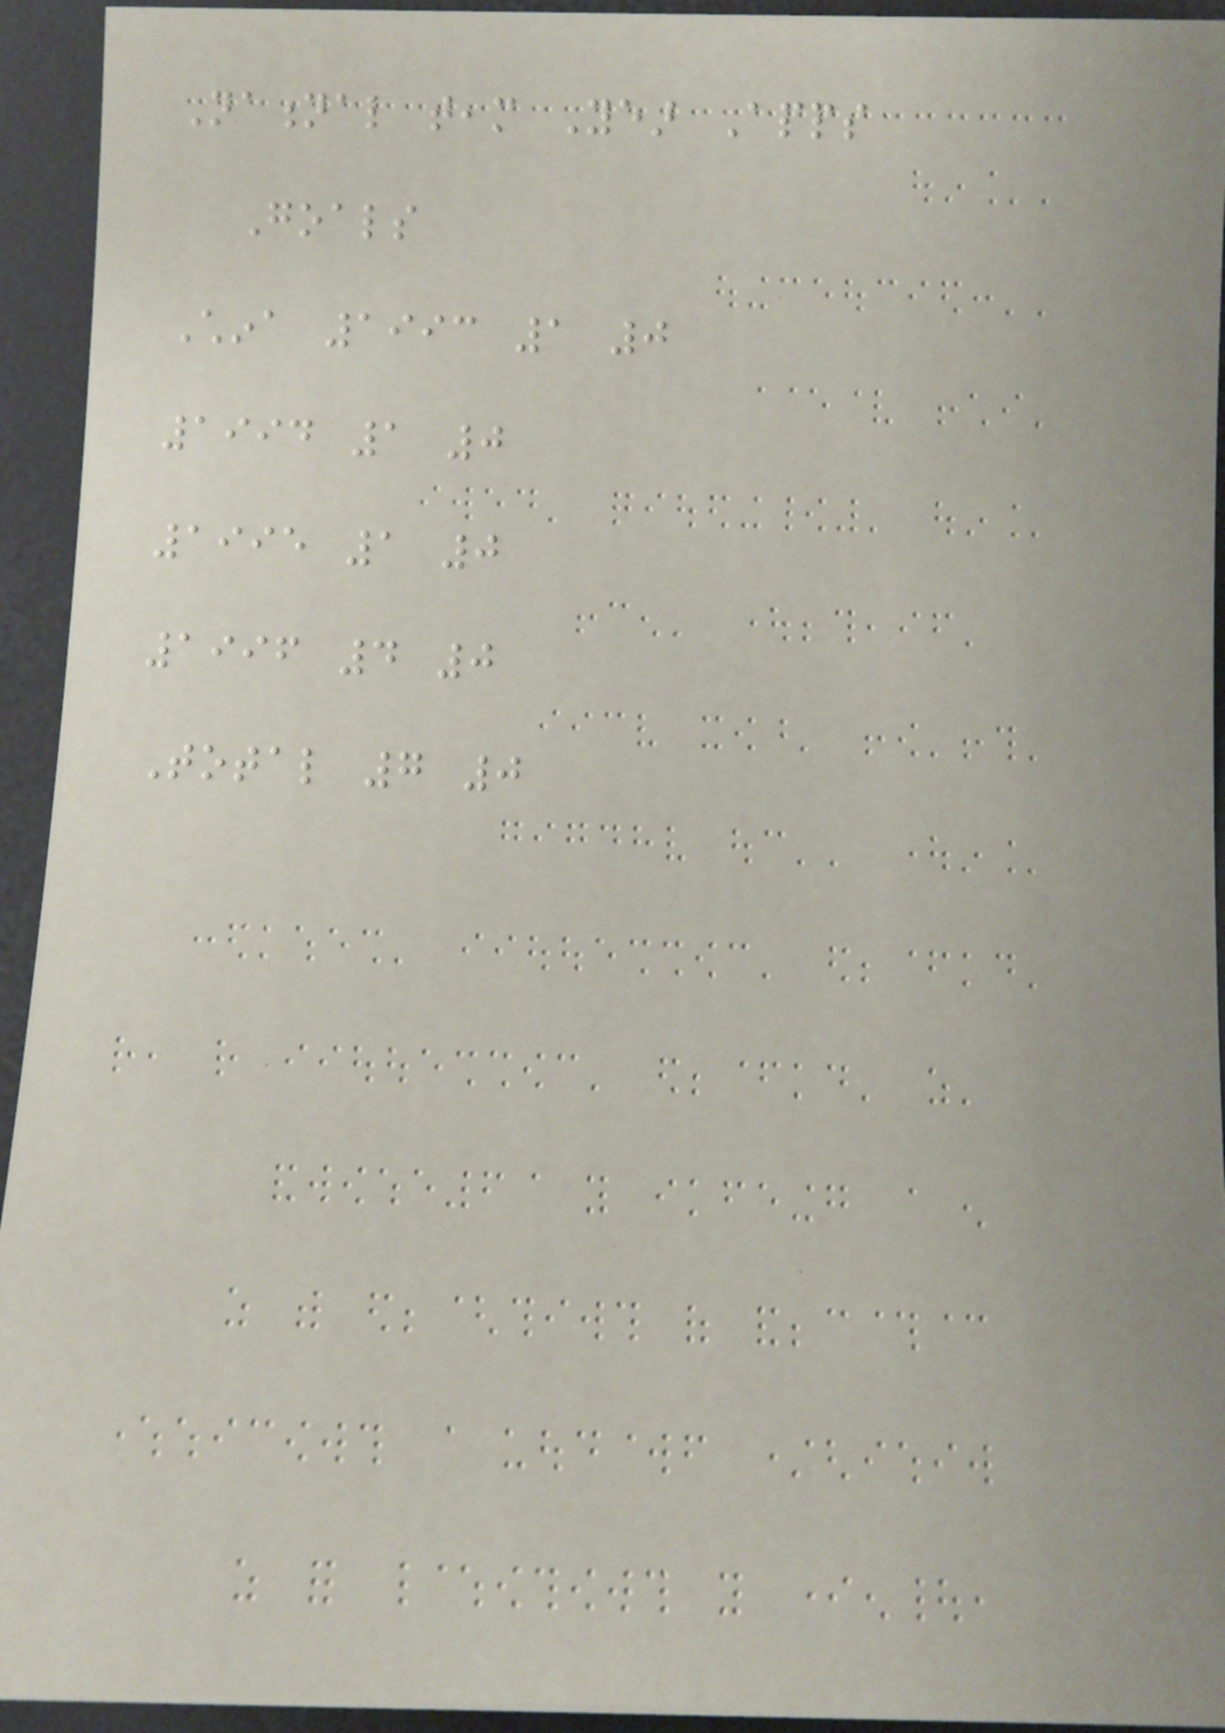National team Year Apps
Goals
China 1993 1 0
1994 1 0
1995 1 0
1996 4 0
Total 7 0
